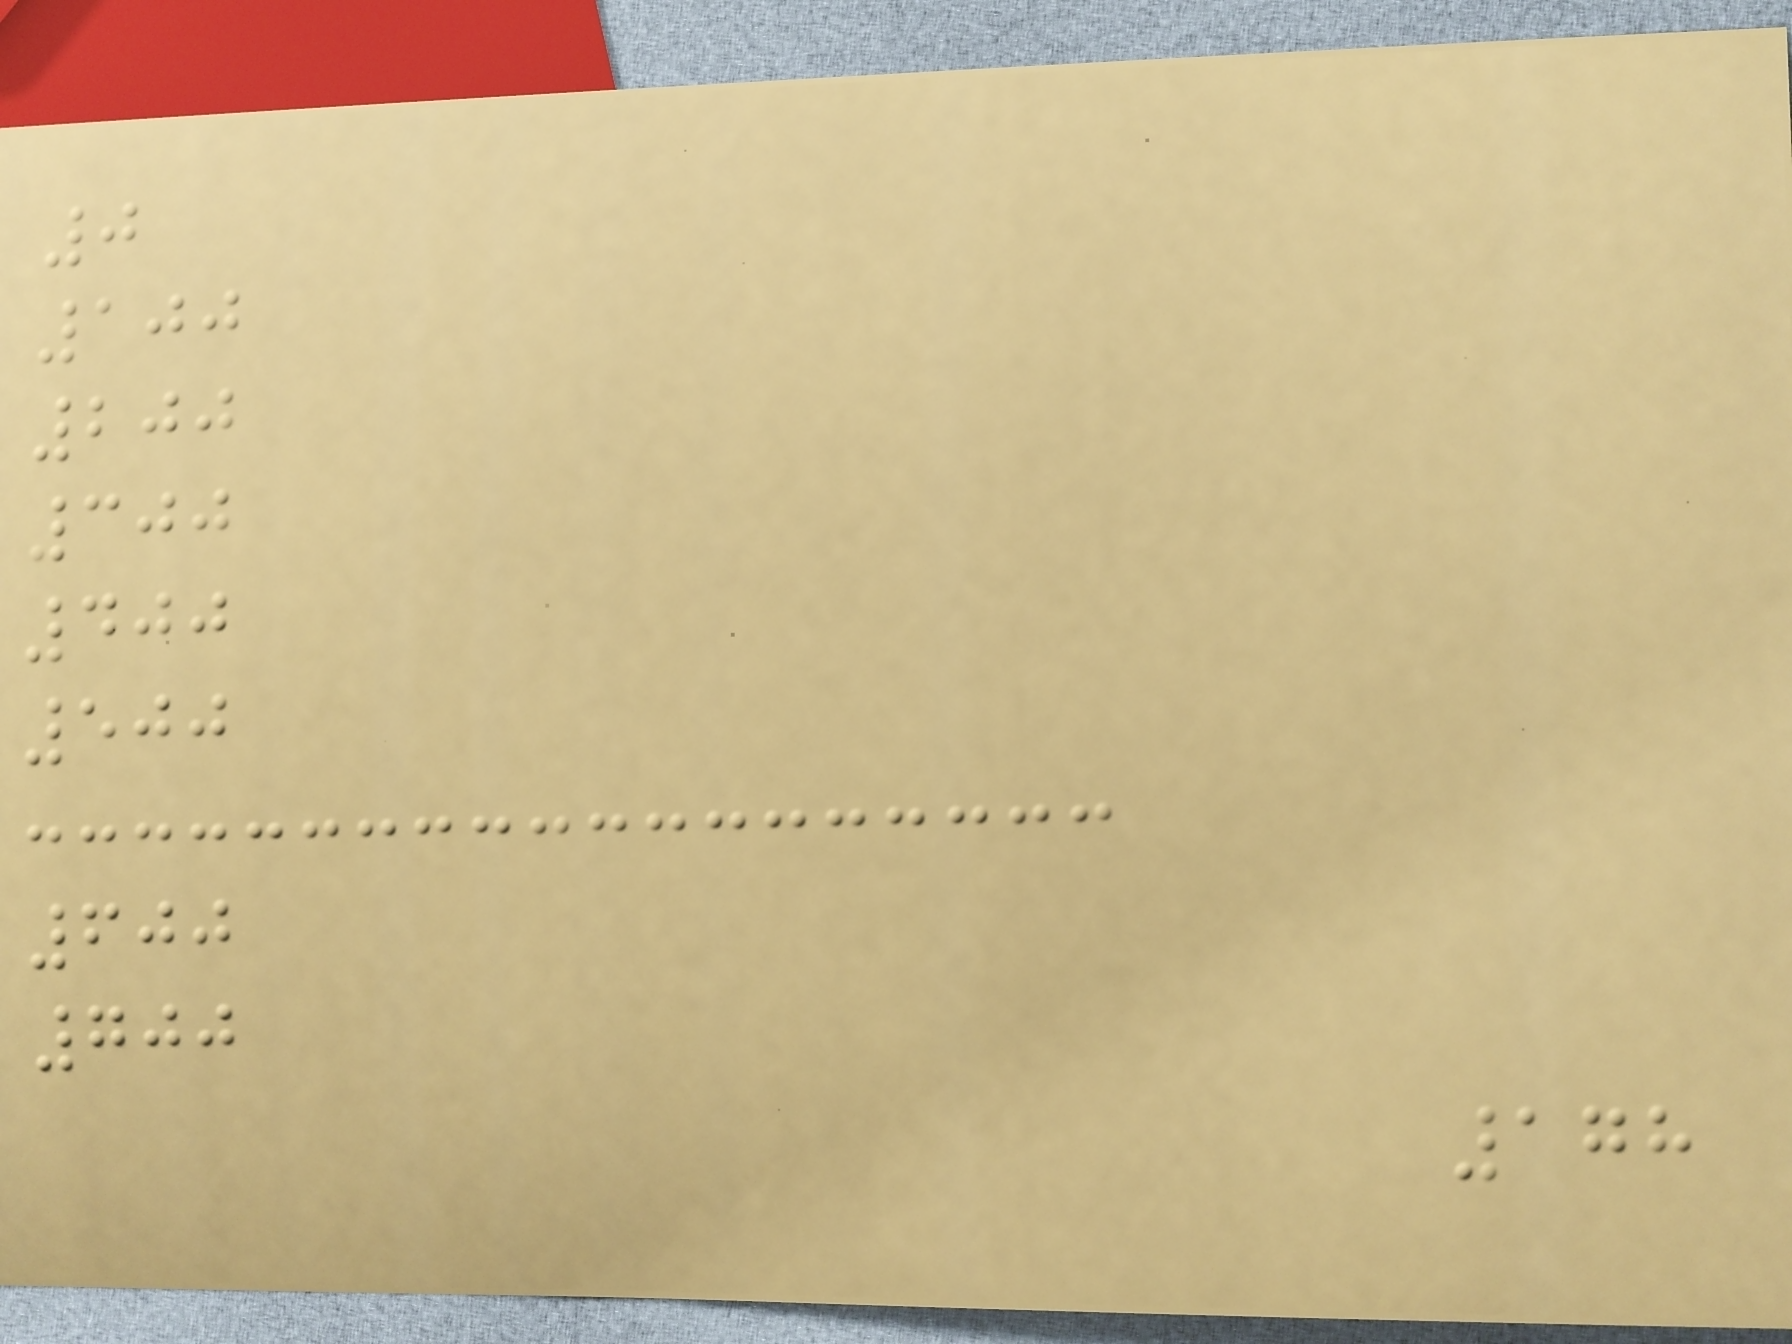0
100
200
300
400
500
600
700
178
